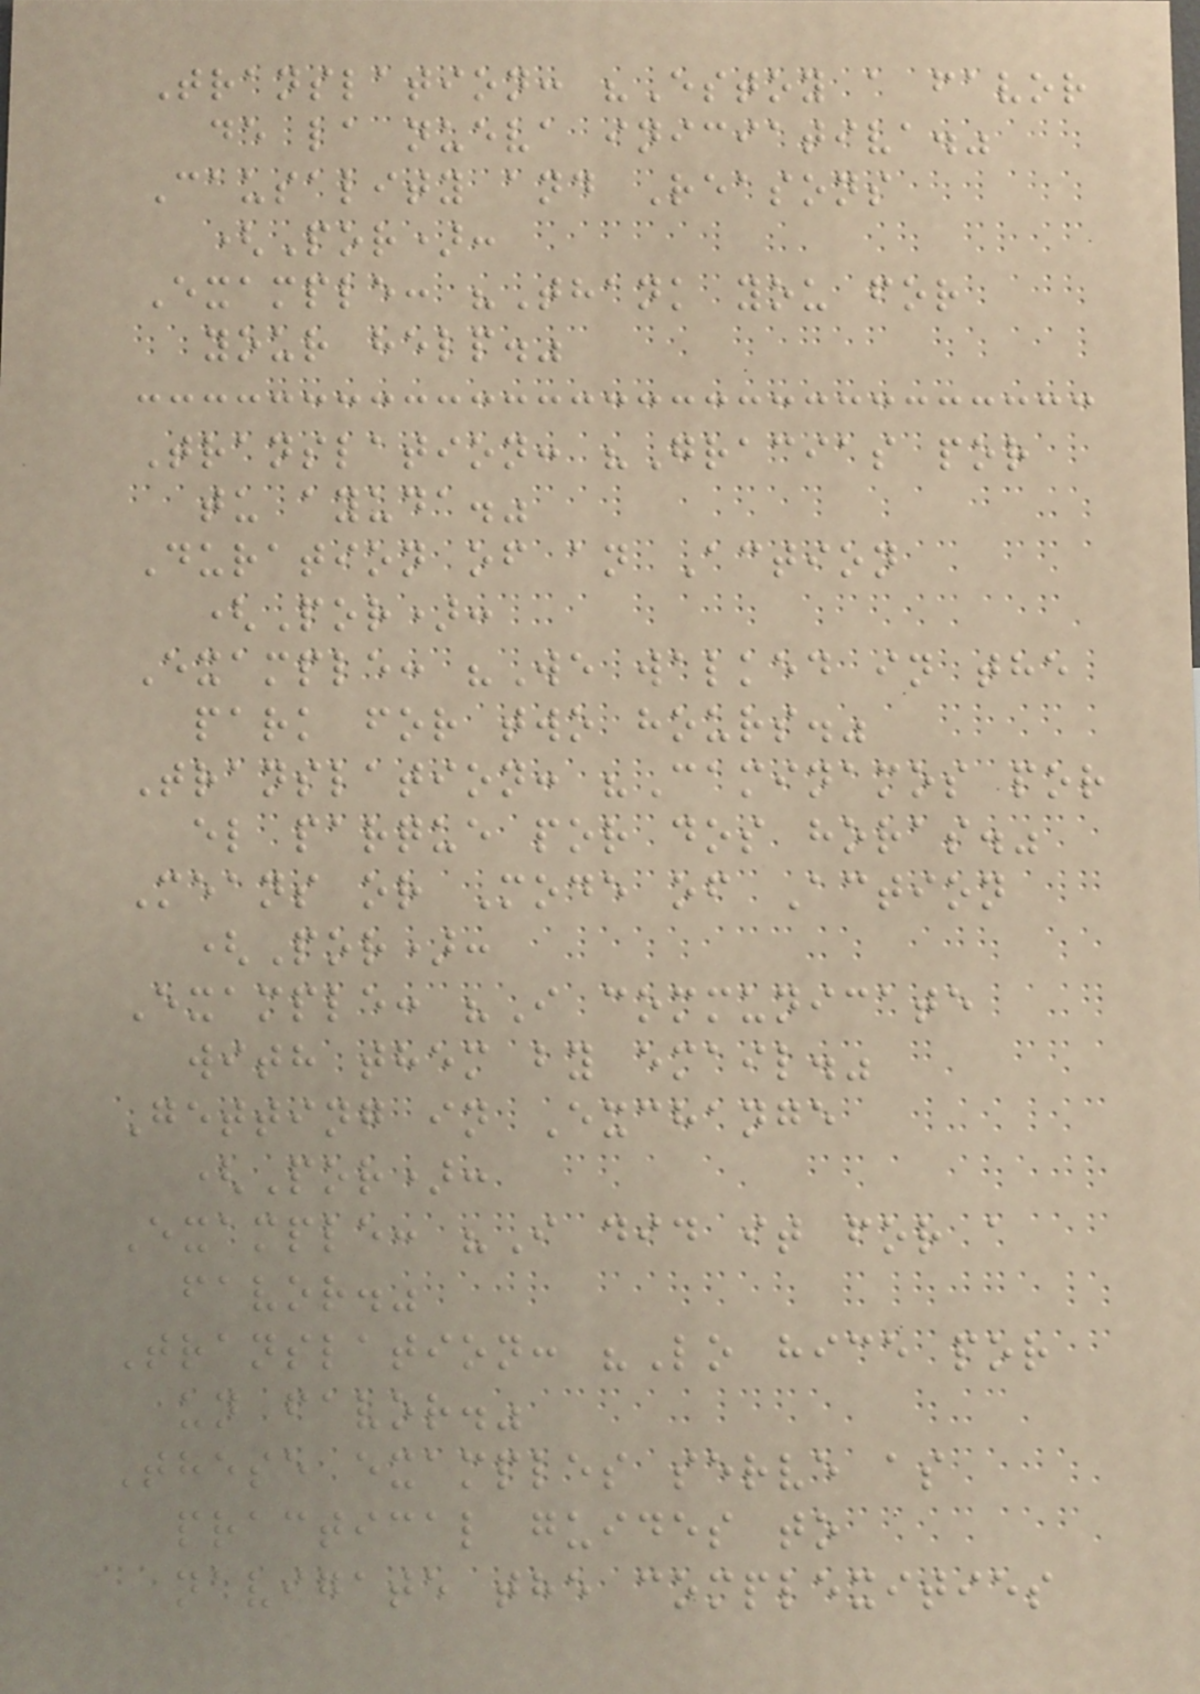Translation: "Estoy a favor
de la nueva iniciativa."
Causality and Reasons
(Por):
Example: "Thank you for
your help."
Translation: "Gracias por
tu ayuda."
Duration of an Action
(Por):
Example: "We walked in the
park for two hours."
Translation: "Caminamos por
el parque por dos horas."
Means or Mode of Action
(Por):
Example: "I communicate
with them by email."
Getting in Exchange
(Por):
Example: "I did it for a
favor."
Translation: "Lo hice por
un favor."
These examples serve as
practical guides to
navigate the complexities
